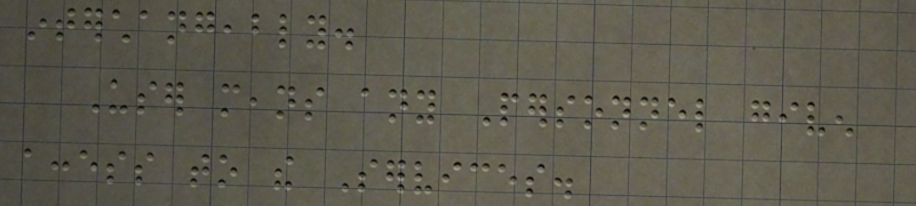interchangeably.
User means any Personnel given
access to the Services.
